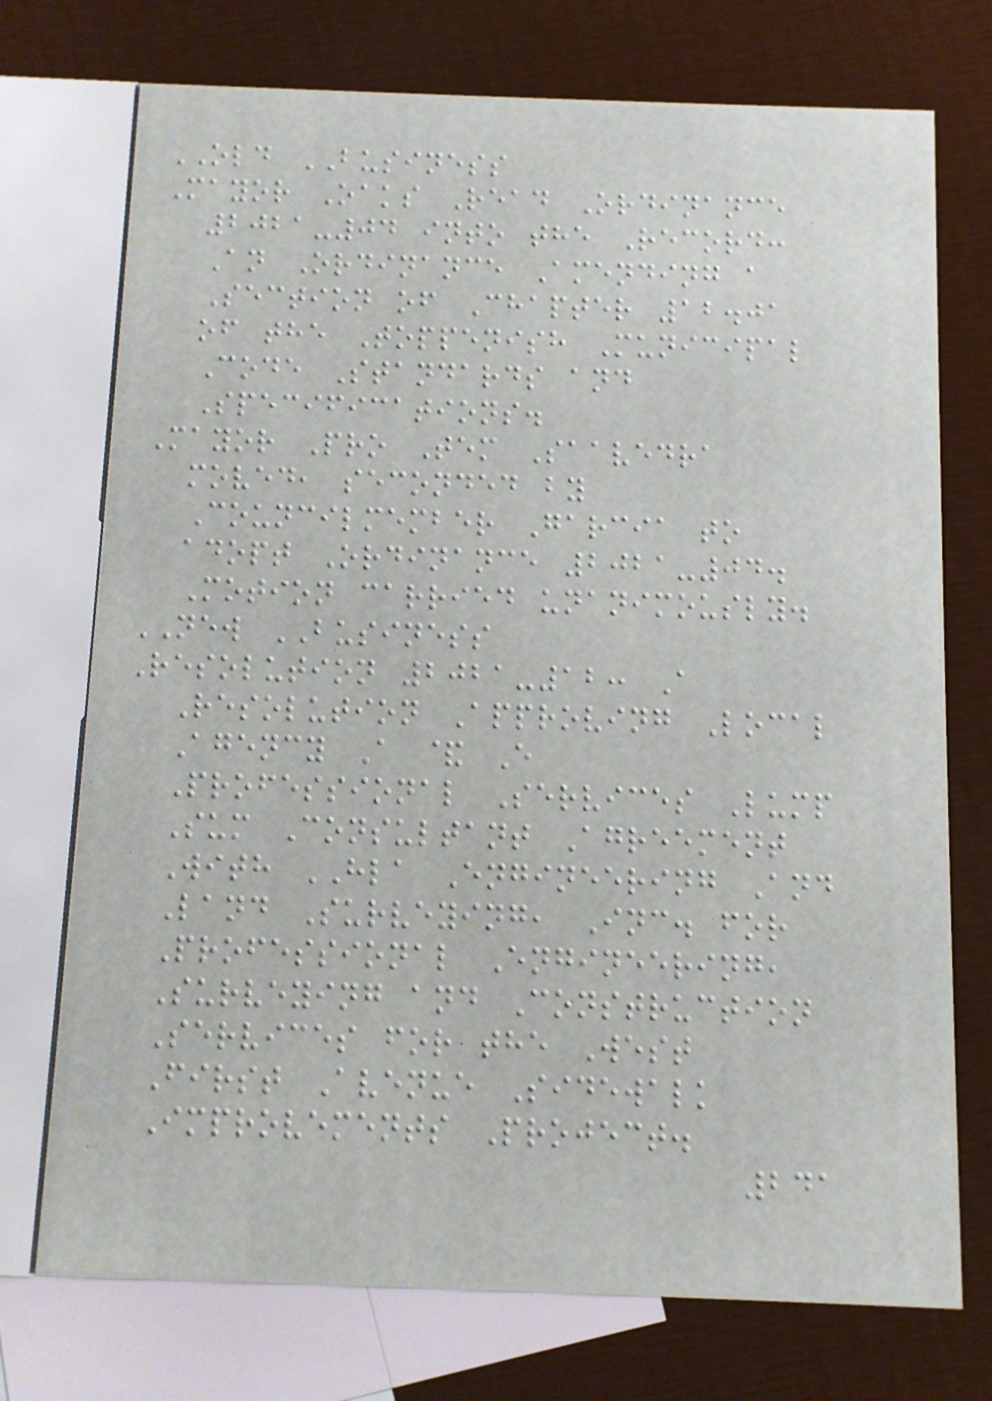OLD BUSINESS
Mayor Oaks Read Ordinance
2021-04 into the Record:
An Ordinance Amending a
Section of Chapter 12.01
of the Toppenish Municipal
Code Standards and
Specifications.
Mayor Pro Tem Saavedra
moved, seconded by
Councilmember Garcia to
adopt Ordinance 2021-04.
Motion carried unanimously.
NEW BUSINESS
Resolution 2021-12: A
Resolution Approving Local
Agency A & E
Professional Services Lump
Sum Consultant Agreement
With HLA Engineering And
Land Surveying, Inc. for
Professional Engineering,
Surveying and Construction
Services for the West
First Avenue Sidewalk
Improvements Project.
241
